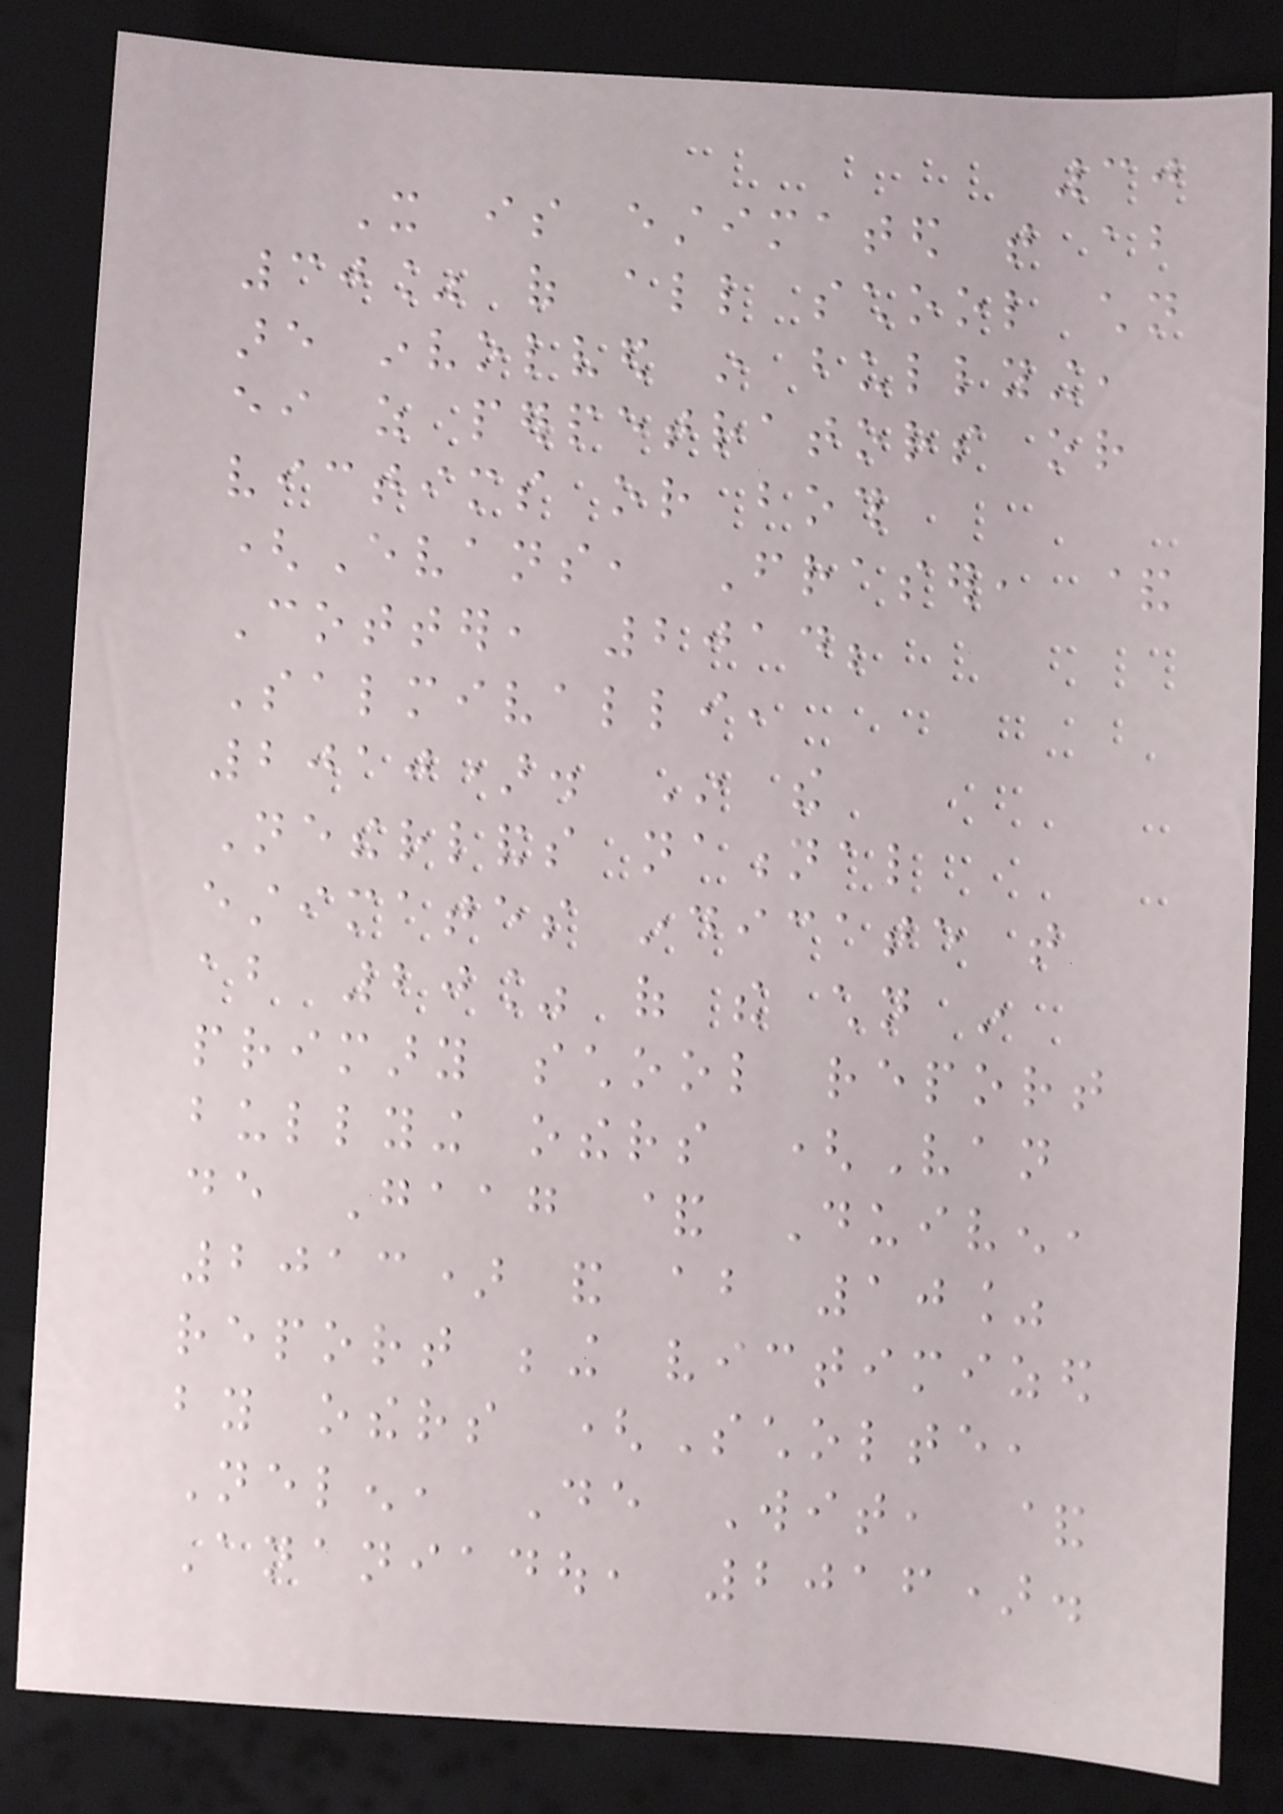30
It is estimated that about
30% of all school children
are involved in bullying,
either as perpetrators or
victims or both
(Evans, Fraser, &
Cotter, 2014;
Salmivalli,
2010). In the
Netherlands national
estimates indicate that
about 20% of the children in
primary school report
bullying others (Van
de Gaag & Duiven,
2013) and about 10%
report being victimized
by others (Scholte,
Nelen, De Wit, &
Ananiadou, 2016).
